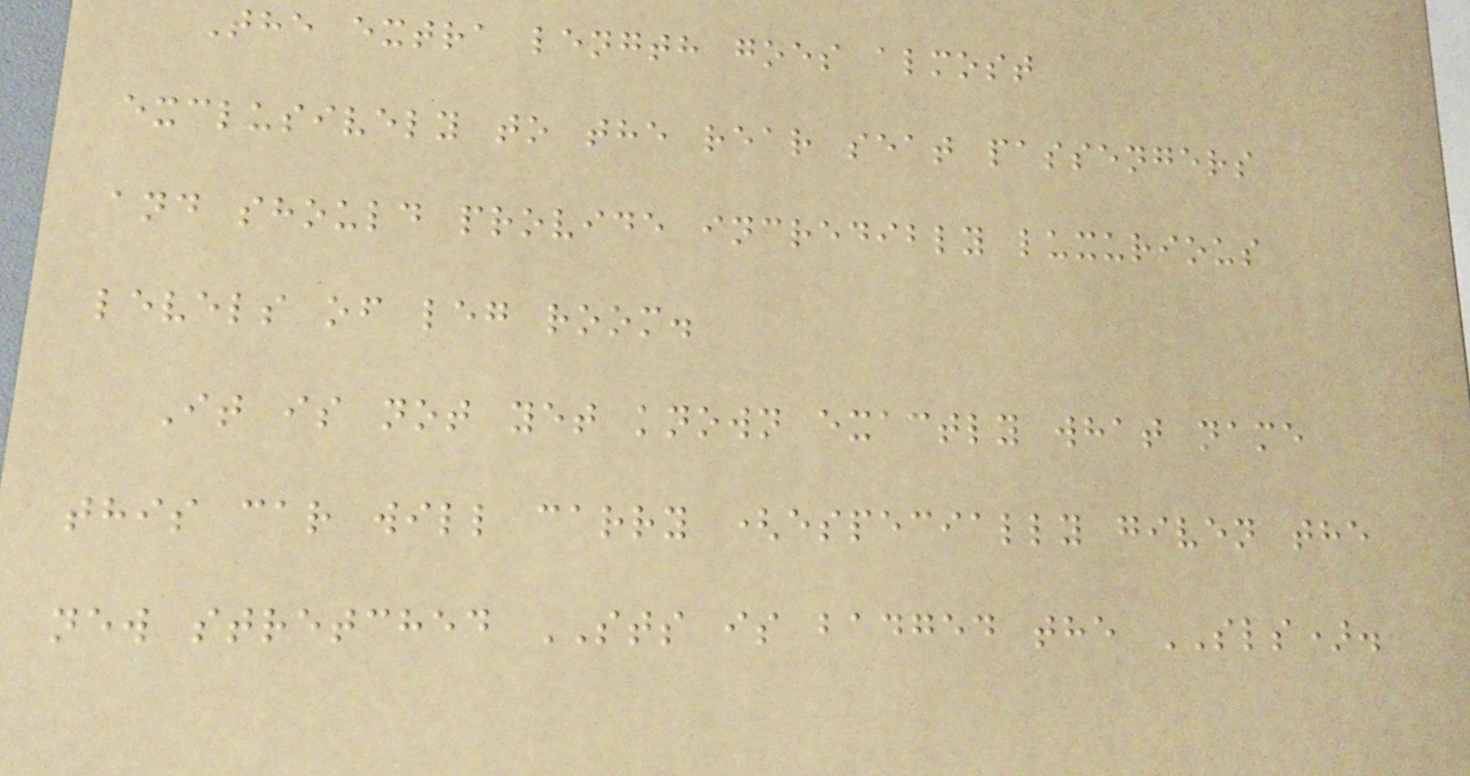The extra length goes almost
exclusively to the rear seat passengers
and should provide incredibly luxurious
levels of leg room.
It is not yet known exactly what name
this car will carry (especially given the
new stretched STS is badged the SLS).
